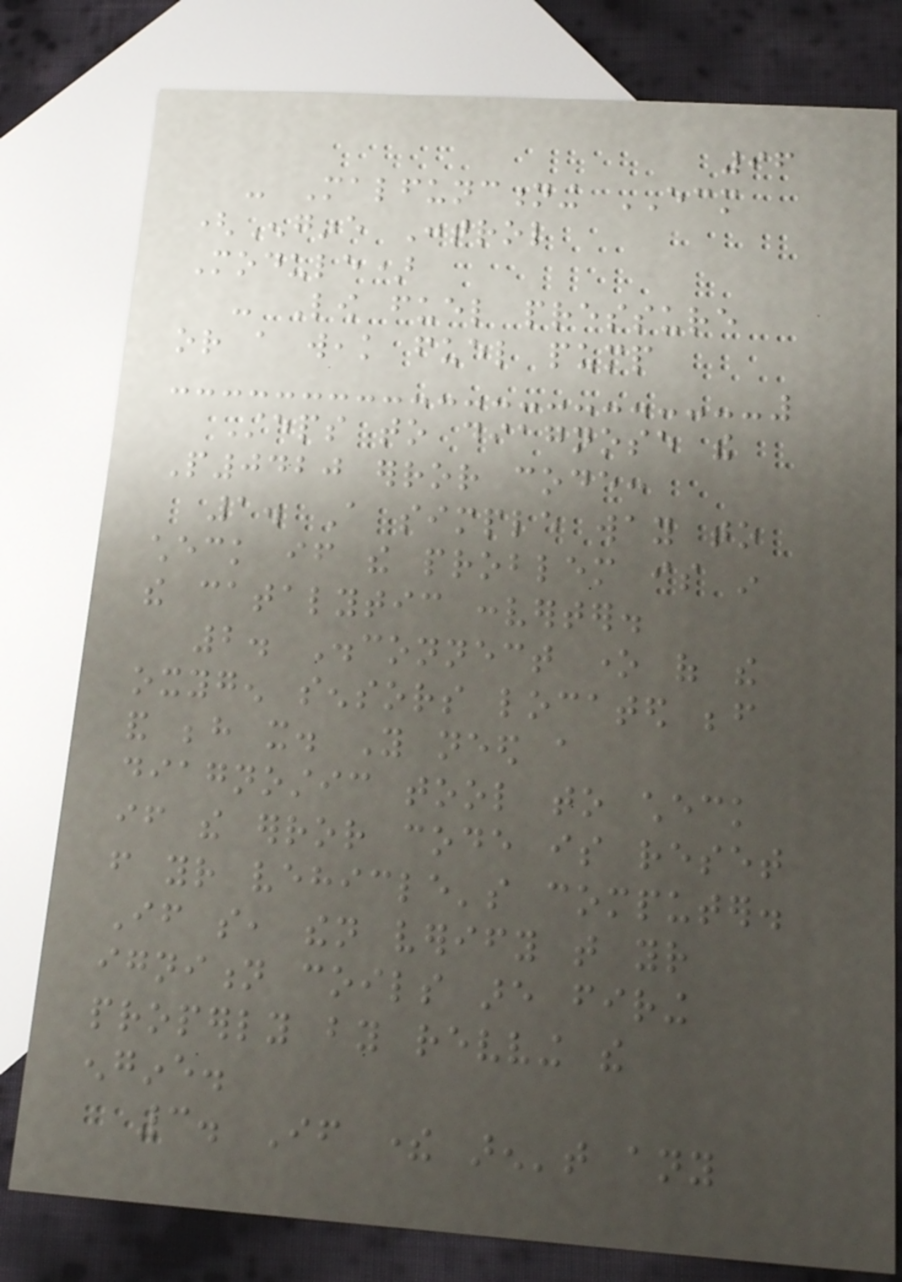96
- Malfunctioning ECM
(Engine Control
Module)
- Low fuel pressure
or a weak fuel pump
Steps to diagnose the
P0420 error code:
1. A simple way to
check if the problem is in
the catalytic converter.
2. Disconnect one of the
oxygen sensors located before
and behind it. You need a
diagnostic tool to check
if the error code is reset
from your vehicle's computer.
If so, then verify that your
ignition coils are firing
properly by revving the
engine.
3. If there aren't any
